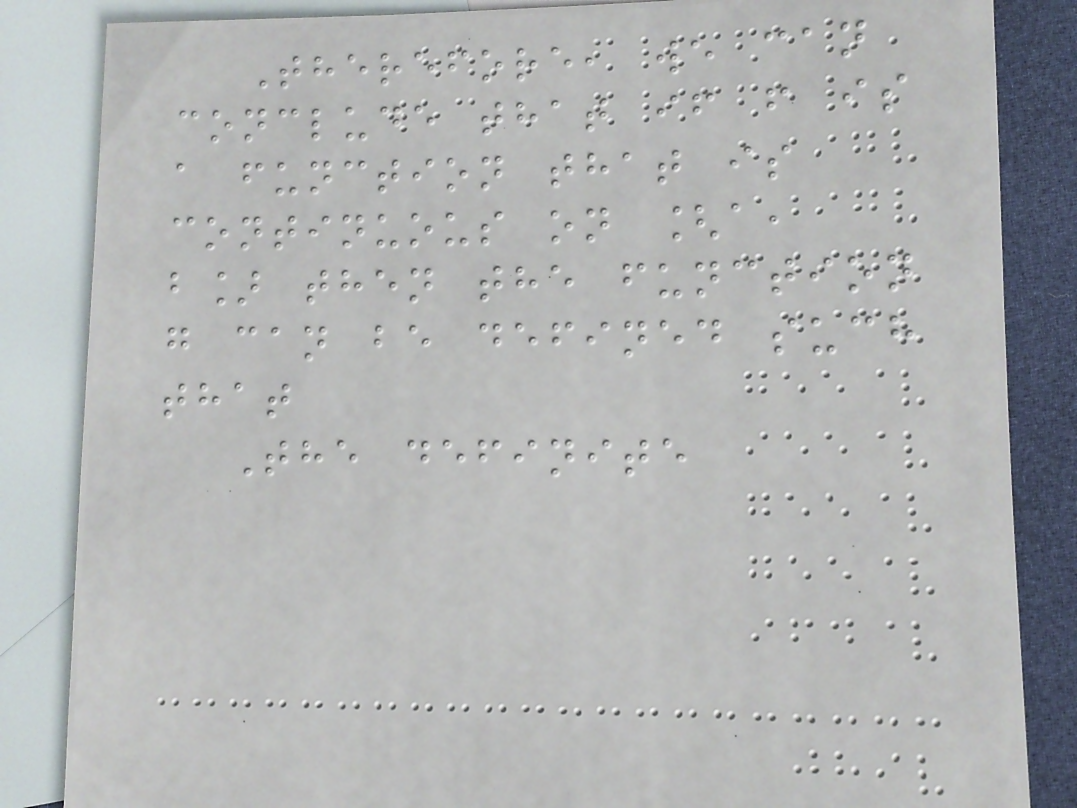Therefore, we can
conclude that if f is
a function that is
continuous on [a,
b] then the function
g can be defined such
that
The definite
